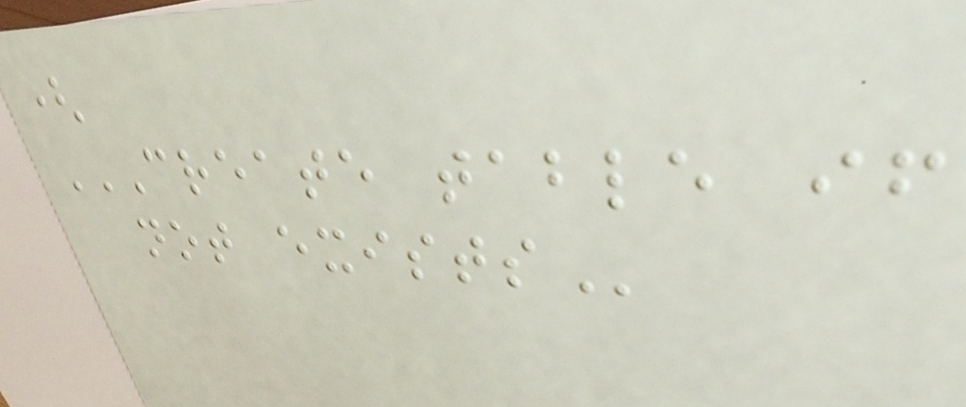(
CREATE TABLE IF
NOT EXISTS
